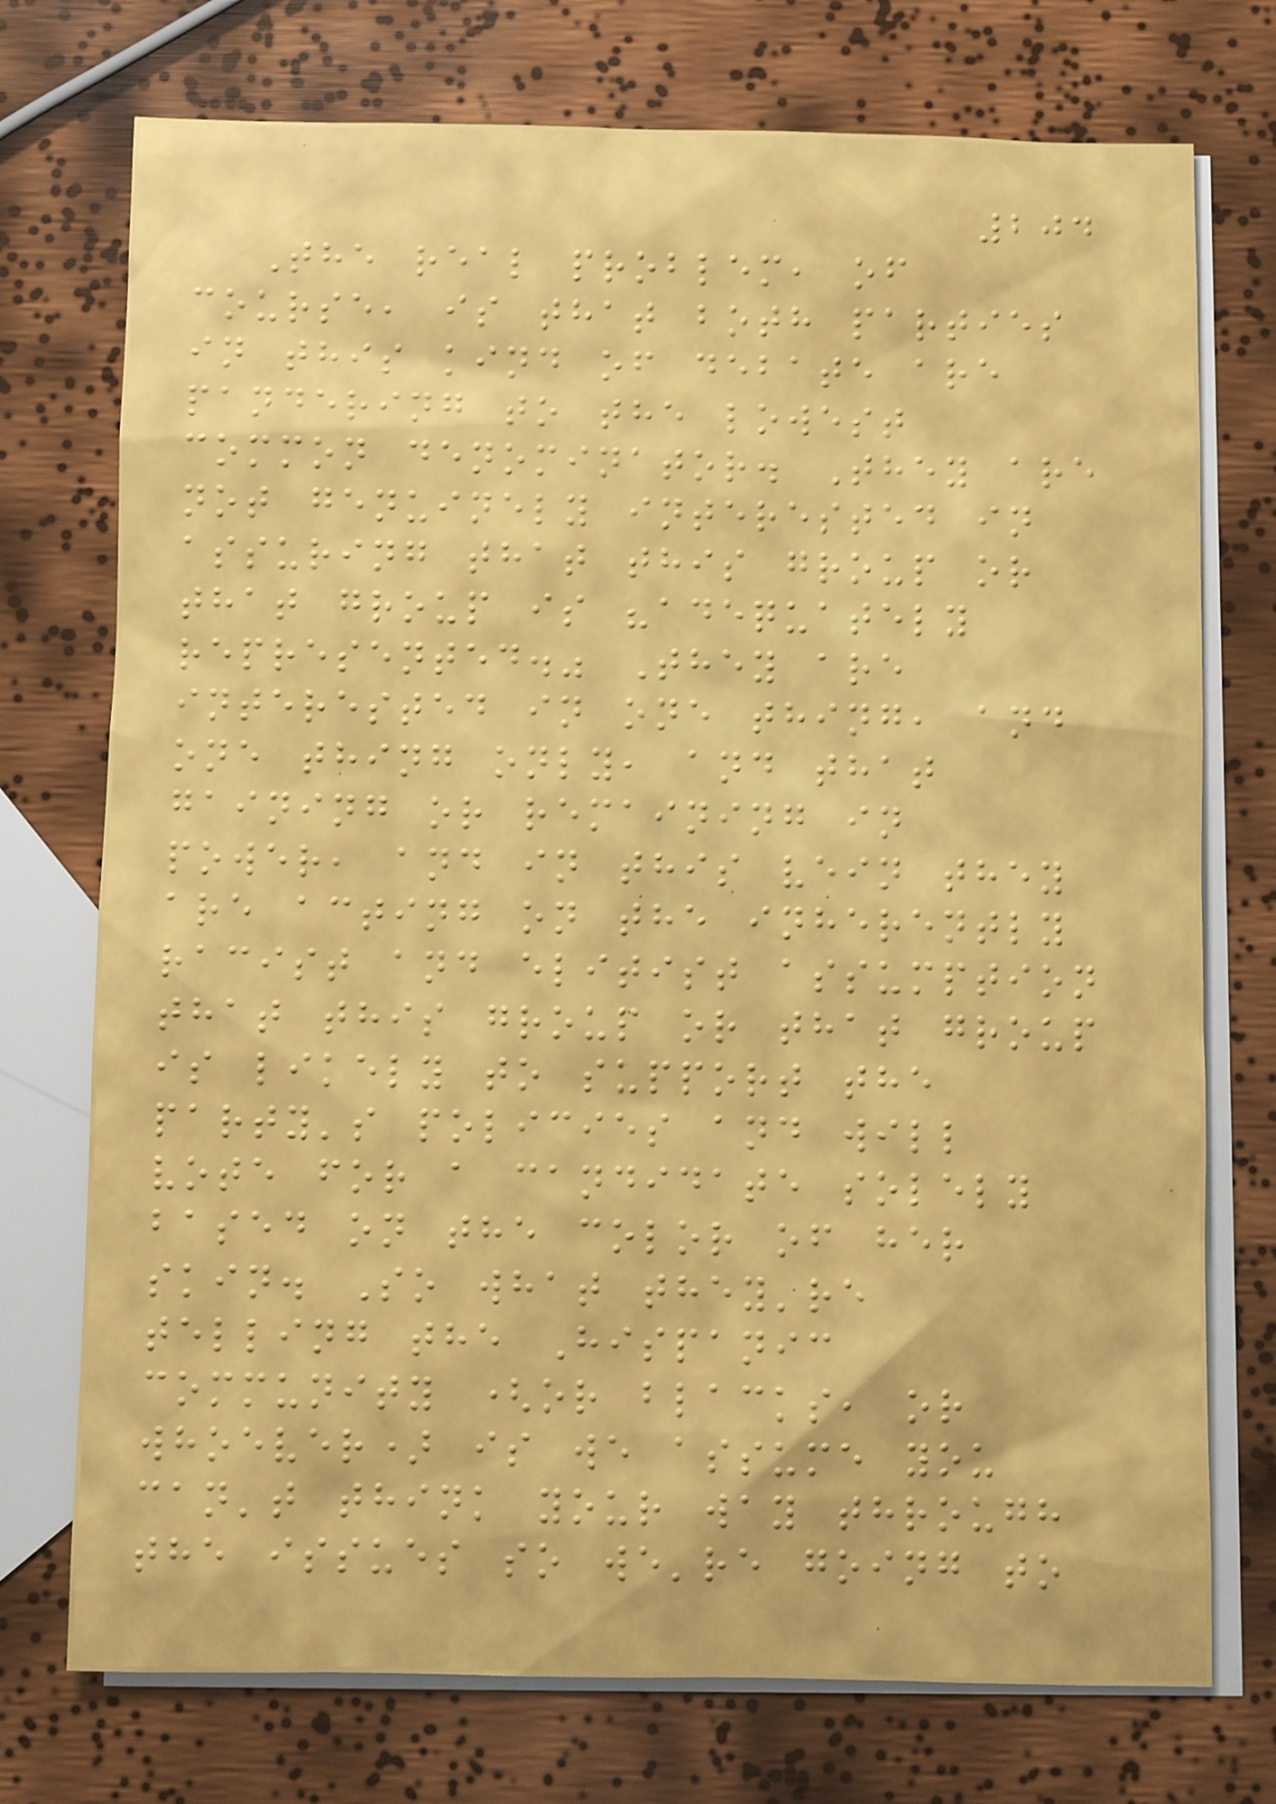204
The real problem, of
course, is that both parties
in this kind of debate are
pandering to the lowest
common denominator. They are
not genuinely interested in
assuring that this group or
that group is "adequately
represented." They are
interested in one thing, and
one thing only, and that
gaining or remaining in
power, and in this vein they
are acting on the inherently
racist and elitist assumption
that this group or that group
is likely to support the
party's policies and will
vote for a candidate solely
based on the color of her
skin. So what they're
telling the Hispanic
community (or blacks, or
whoever) is we assume you
can't think your way through
the issues so we're going to
